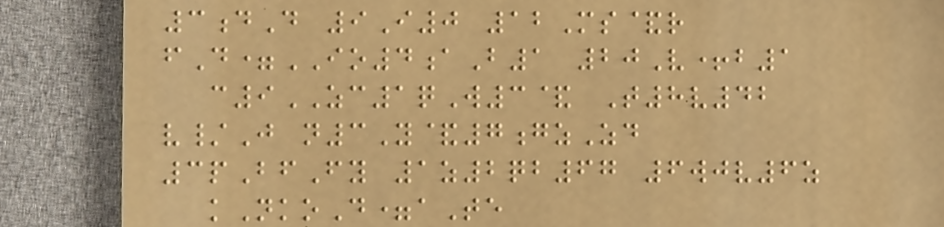3dD 9I0 12Ms&r
fD=IO4aB1 20V+b1
c9ZC1qW3& T8v42
v/J n3Y&7gzZd
3pBfFy 1z2qb67 6wjv6z
kNkoD=aTe
